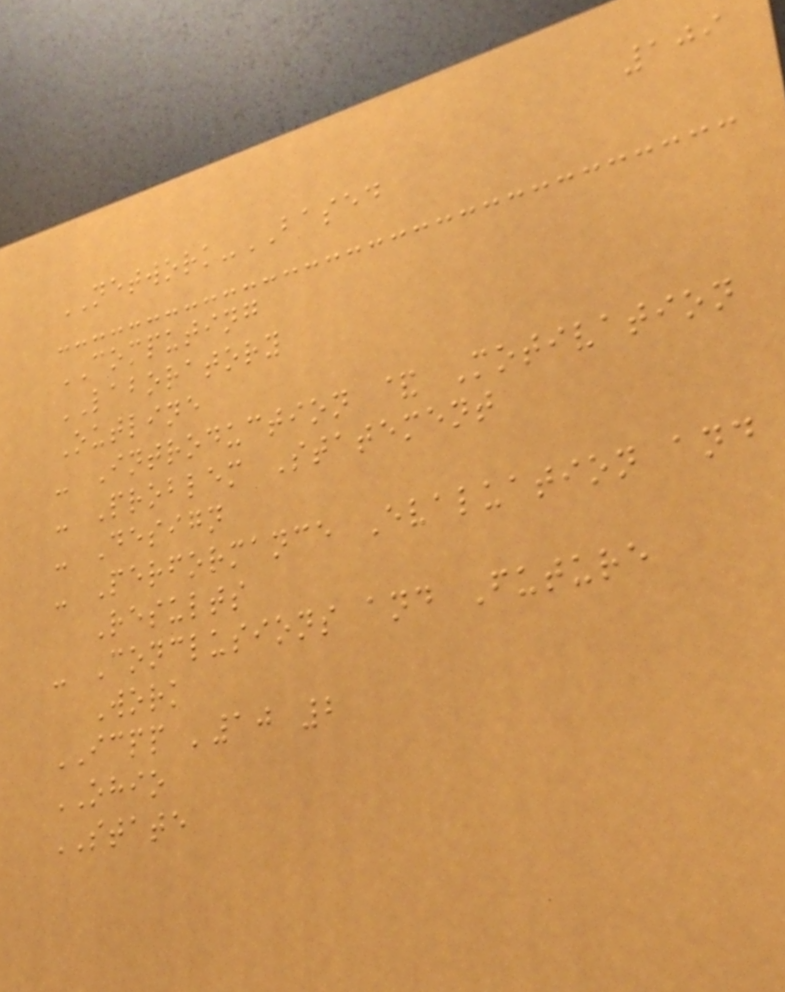109
NETWORK-BASED
COMPUTING
LABORATORY
Outline
- Introduction & Motivation
- Problem Statement
- Design
- Performance Evaluation and
Results
- Conclusions and Future
Work
ICPP '10 2
OHIO
STATE
